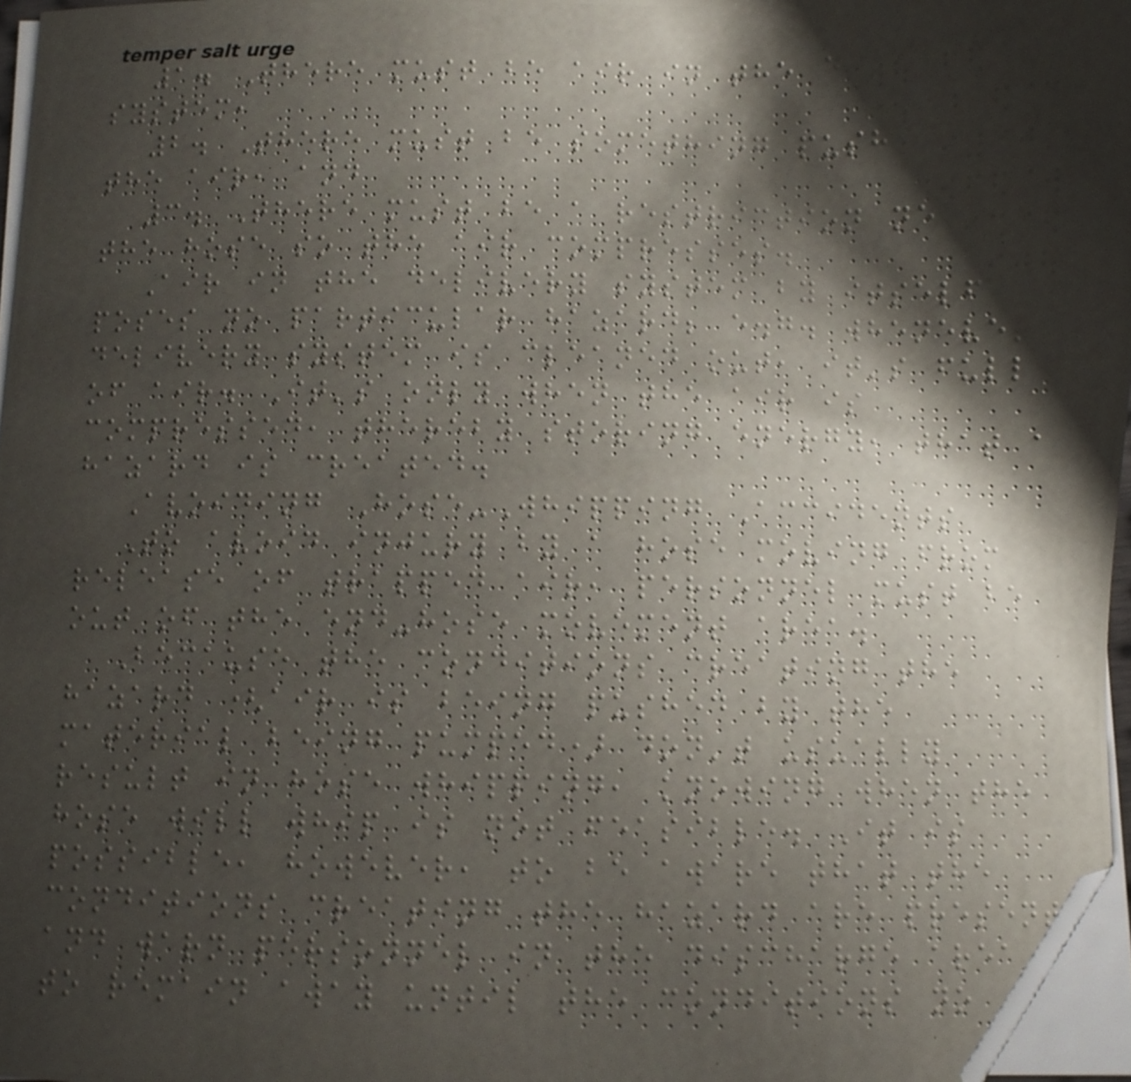1. There must be air in the delivery
system,
2. There must be something pushing on
the air, and
3. There must be a restriction near
the hose so the air compresses.
Air in the delivery system by itself
poses no particular hazard; e.g. whenever
delivery system is cleaned out, it's full
of air. It's only when the air is
compressed, thereby storing energy, that a
hazard is created.
Avoiding Hose-Whipping Accidents
To avoid injury by a hose moving from
release of trapped air, personnel must be
out of the end-hose movement area.
Because the conditions creating the
hazard (air is being pushed by the
material being pumped) don't usually
result in hose whipping, knowing when the
hose will whip is not feasible. It is
possible, however, to be aware that the
conditions creating the hazard are present
and warn personnel in the discharge area
to remain away until the conditions no
